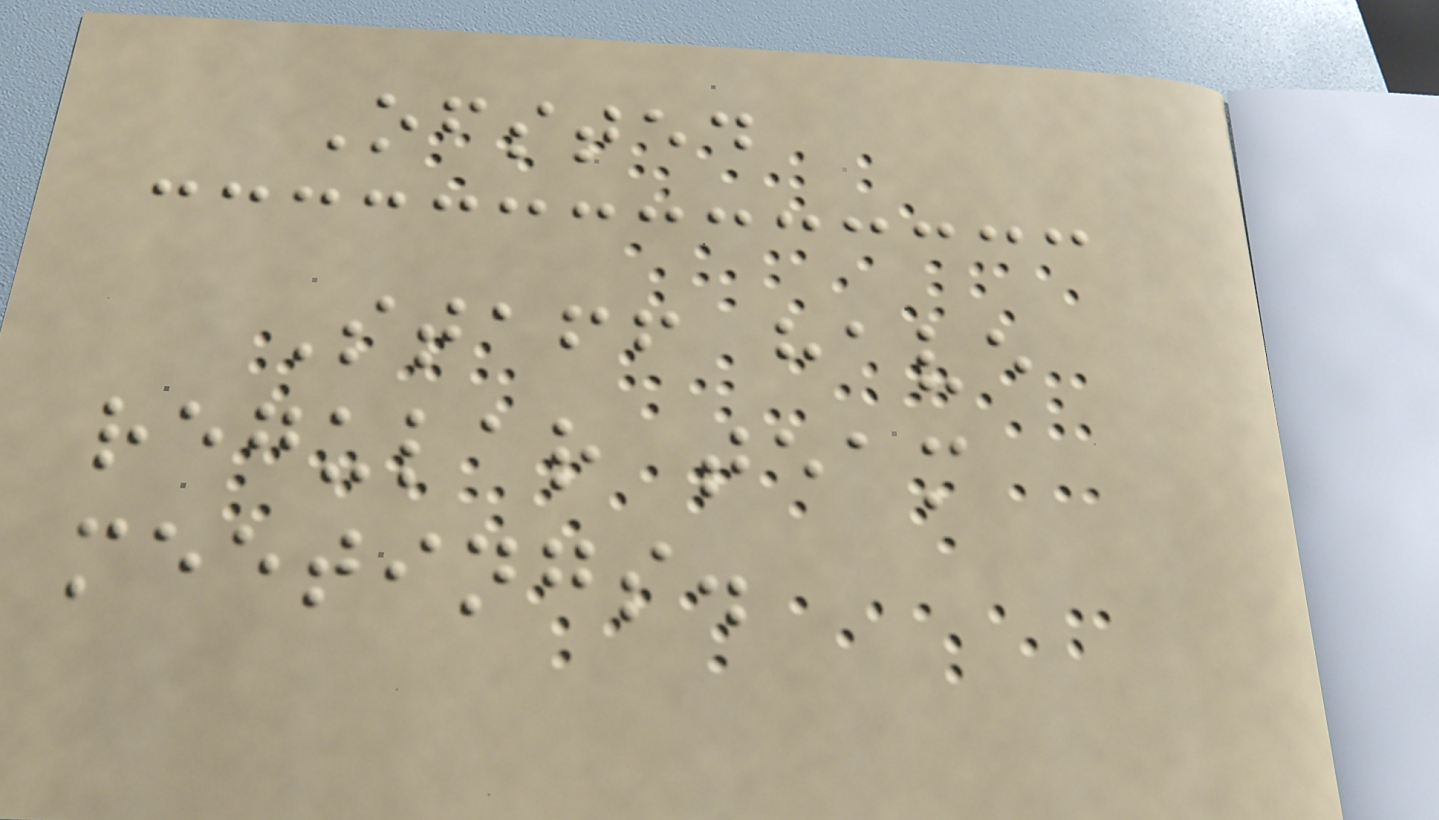Ofsted
Staff have
regular team
meetings.
